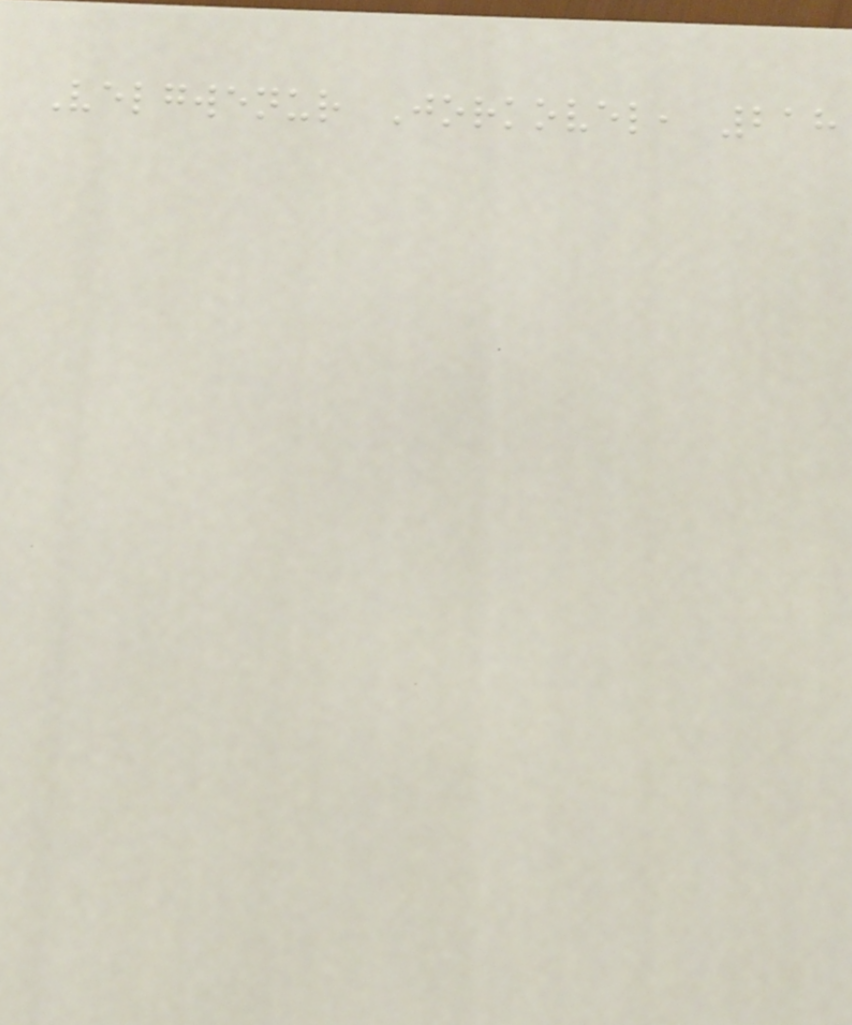Velgwenur Jorkovel, 218
